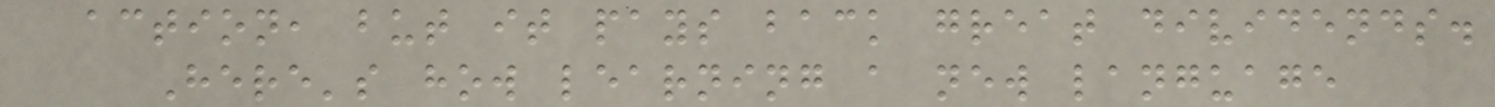action, but it pays back great dividends.
Here's how learning a new language
